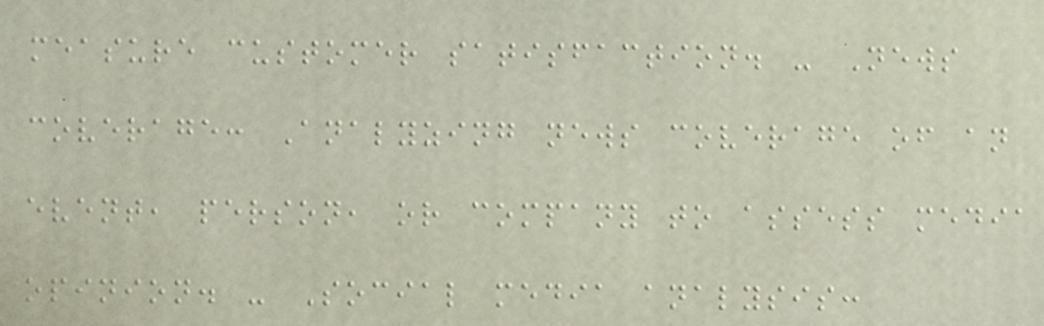measure customer satisfaction. - News
coverage: Analyzing news coverage of an
event, person, or company to assess media
opinion. - Social media analysis:
